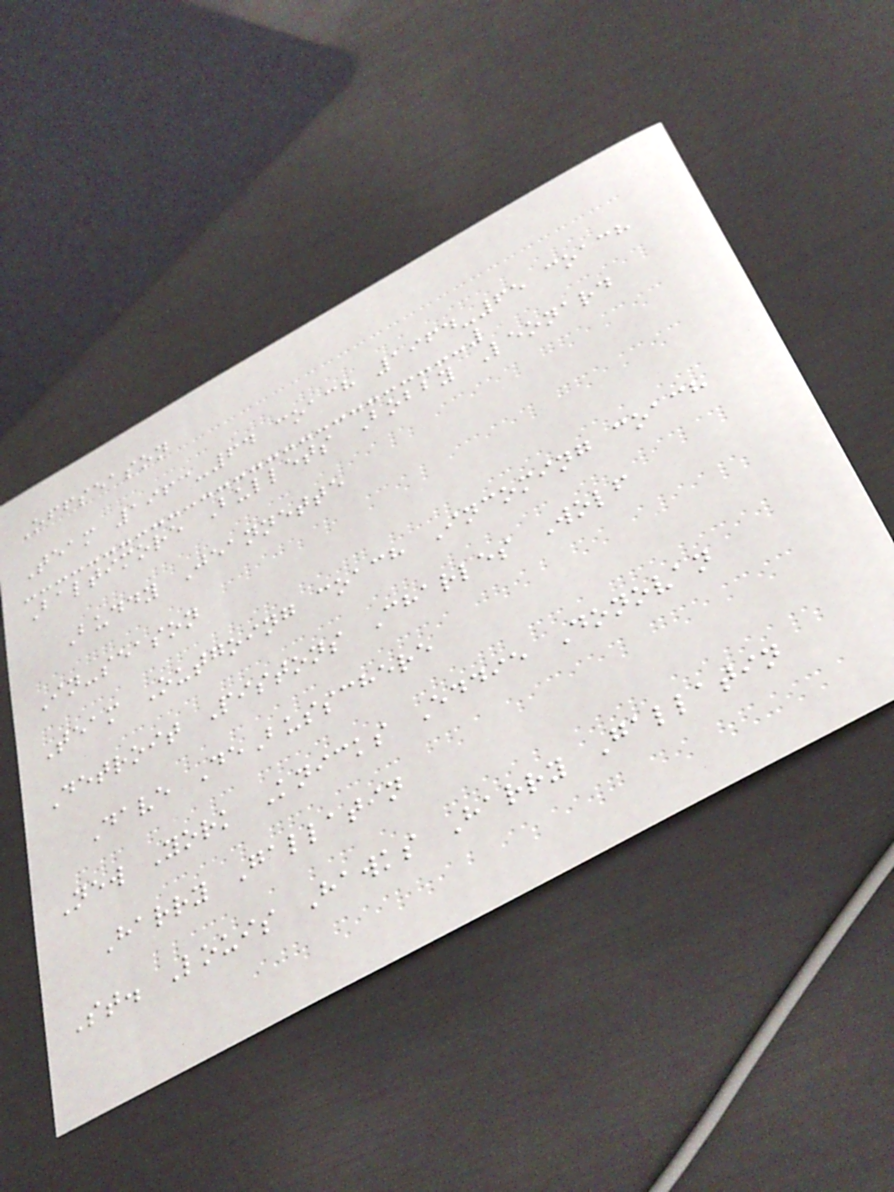Offseason
Team 1963-64 coach 1964-65 coach
Baltimore Bullets Bobby Leonard
Buddy Jeannette
In-season
Team Outgoing coach Incoming coach
Detroit Pistons Charles Wolf
Dave DeBusschere
New York Knicks Eddie Donovan
Harry Gallatin
St. Louis Hawks Harry Gallatin
